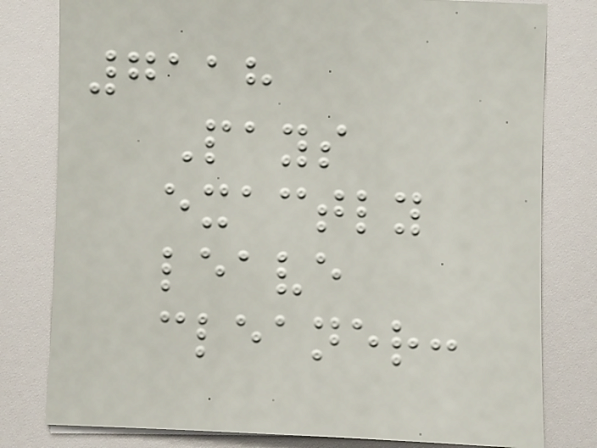7118
Pays
exactly
leave
cleaner:
